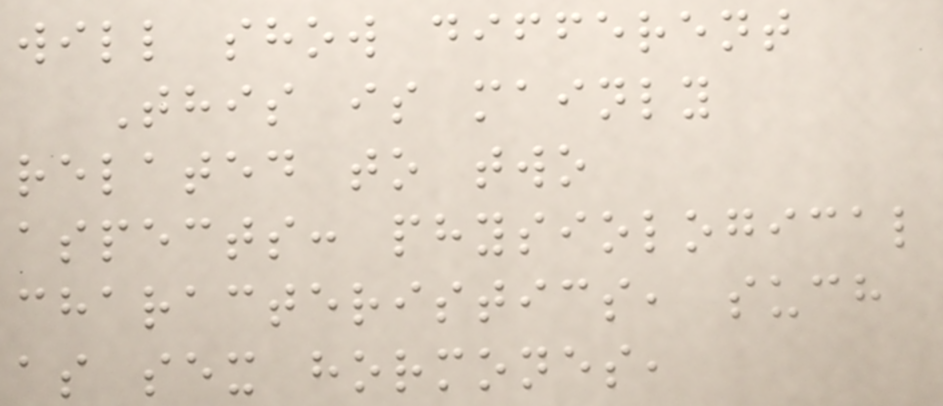will show different
This is mainly
related to two
aspects: physiological
characteristics, such
as sex hormones,
